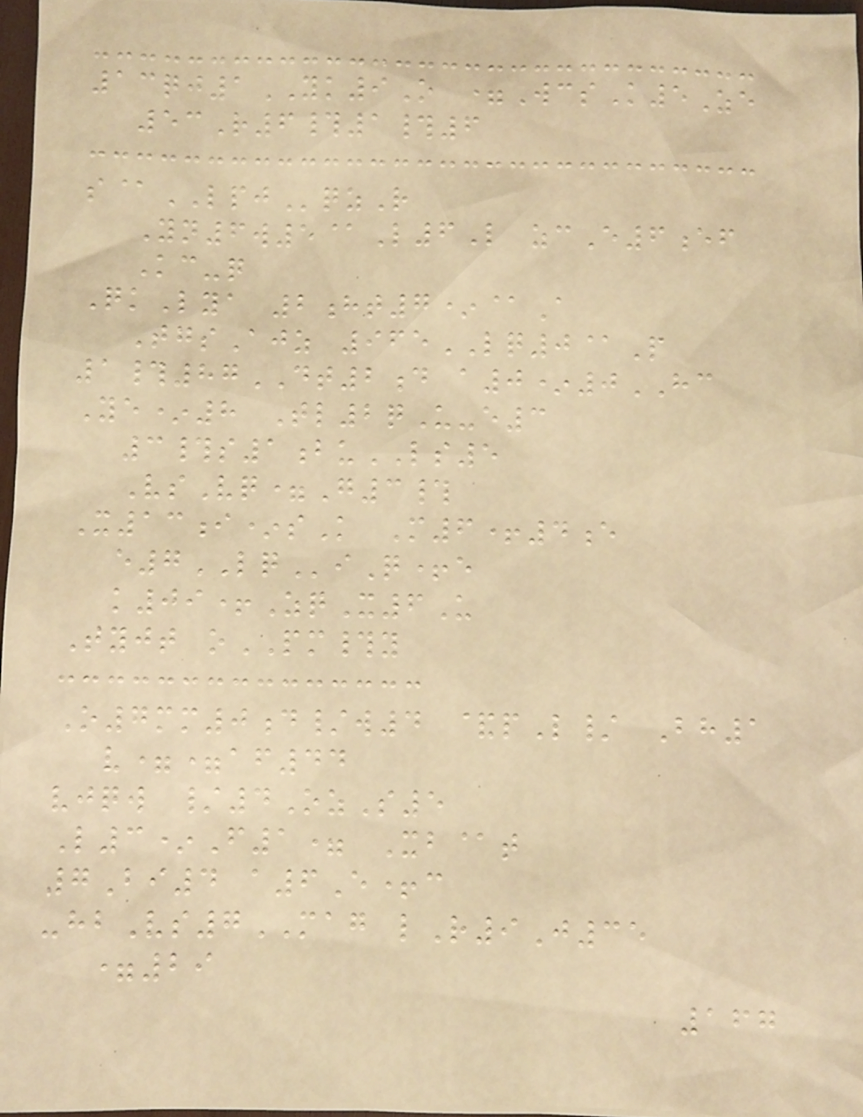13qj1YK9O =WcsK5Ze
53R6#1#6
s@LPJqzR
Yn6w5@L6L zcE6ef
Kc-q
QkLya 2ht7*@A
TgsAjz 965LQ0@P
1#87DT2d a0*0HC
Ye*8 Tl2qU-e3
3#s1buLS5
VsVq=G3#
X13i*sK M6+4e
e7LQiQ+e
k09+ZqX6U
Tyjt oPM#y
O7mm0d/w4 &pL/ Bh1
v==af44
vjqw /4OzS5
L3*F1= Xb@t
7Bi4 a6E+c
-hbVs7MAG lR9J35
=29
167
